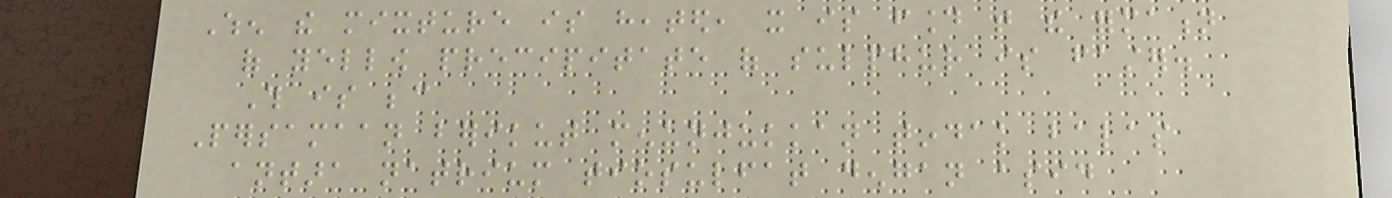When the mixture is heated, it is found that the formation
of yellow precipitate of sulphur is faster.
This is because
Persamaan berikut menunjukkan tindak balas
antara natrium tiosulfat dengan asid
